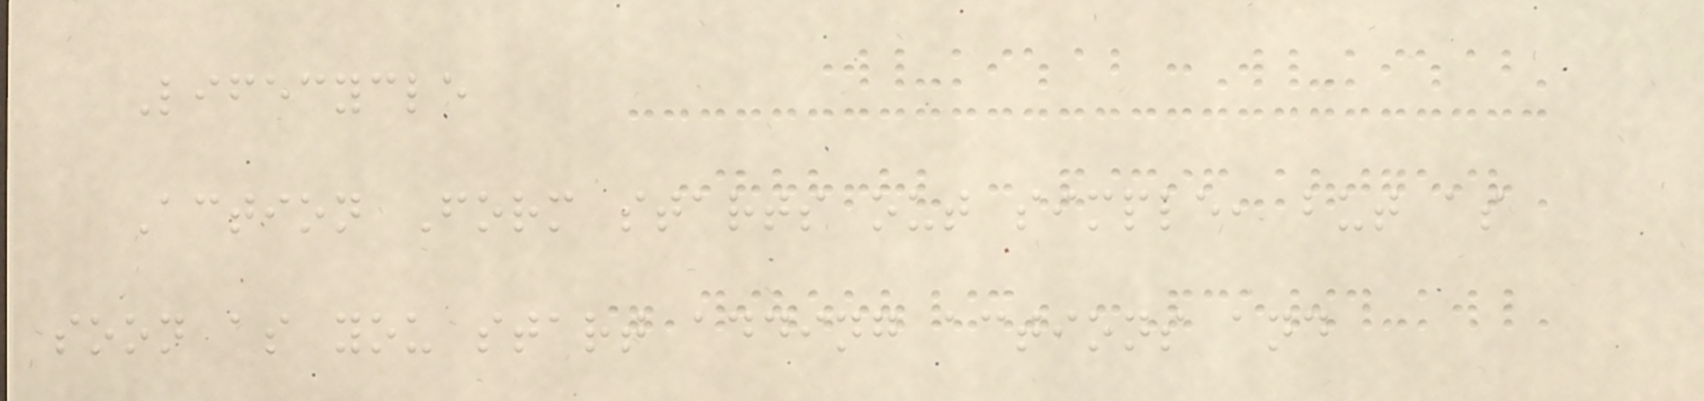Lifecycle
Action Form starts out simple, but as
soon as you start adding actions and
